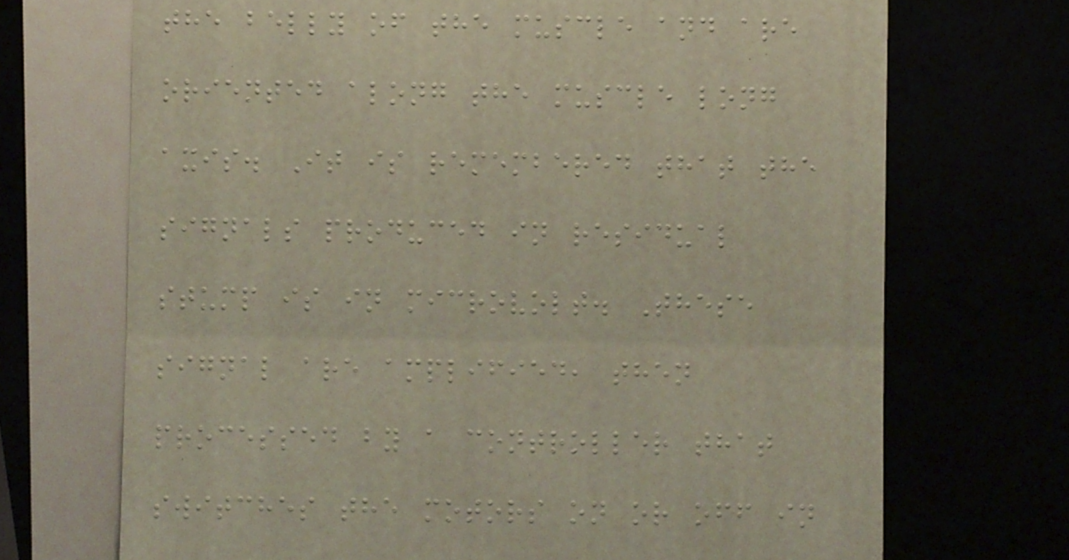the belly of the muscle and are
oriented along the muscle long
axis. It is remembered that the
signals produced in residual
stump is in microvolt. These
signal are amplified, then
processed by a controller that
switches the motors on or off in
